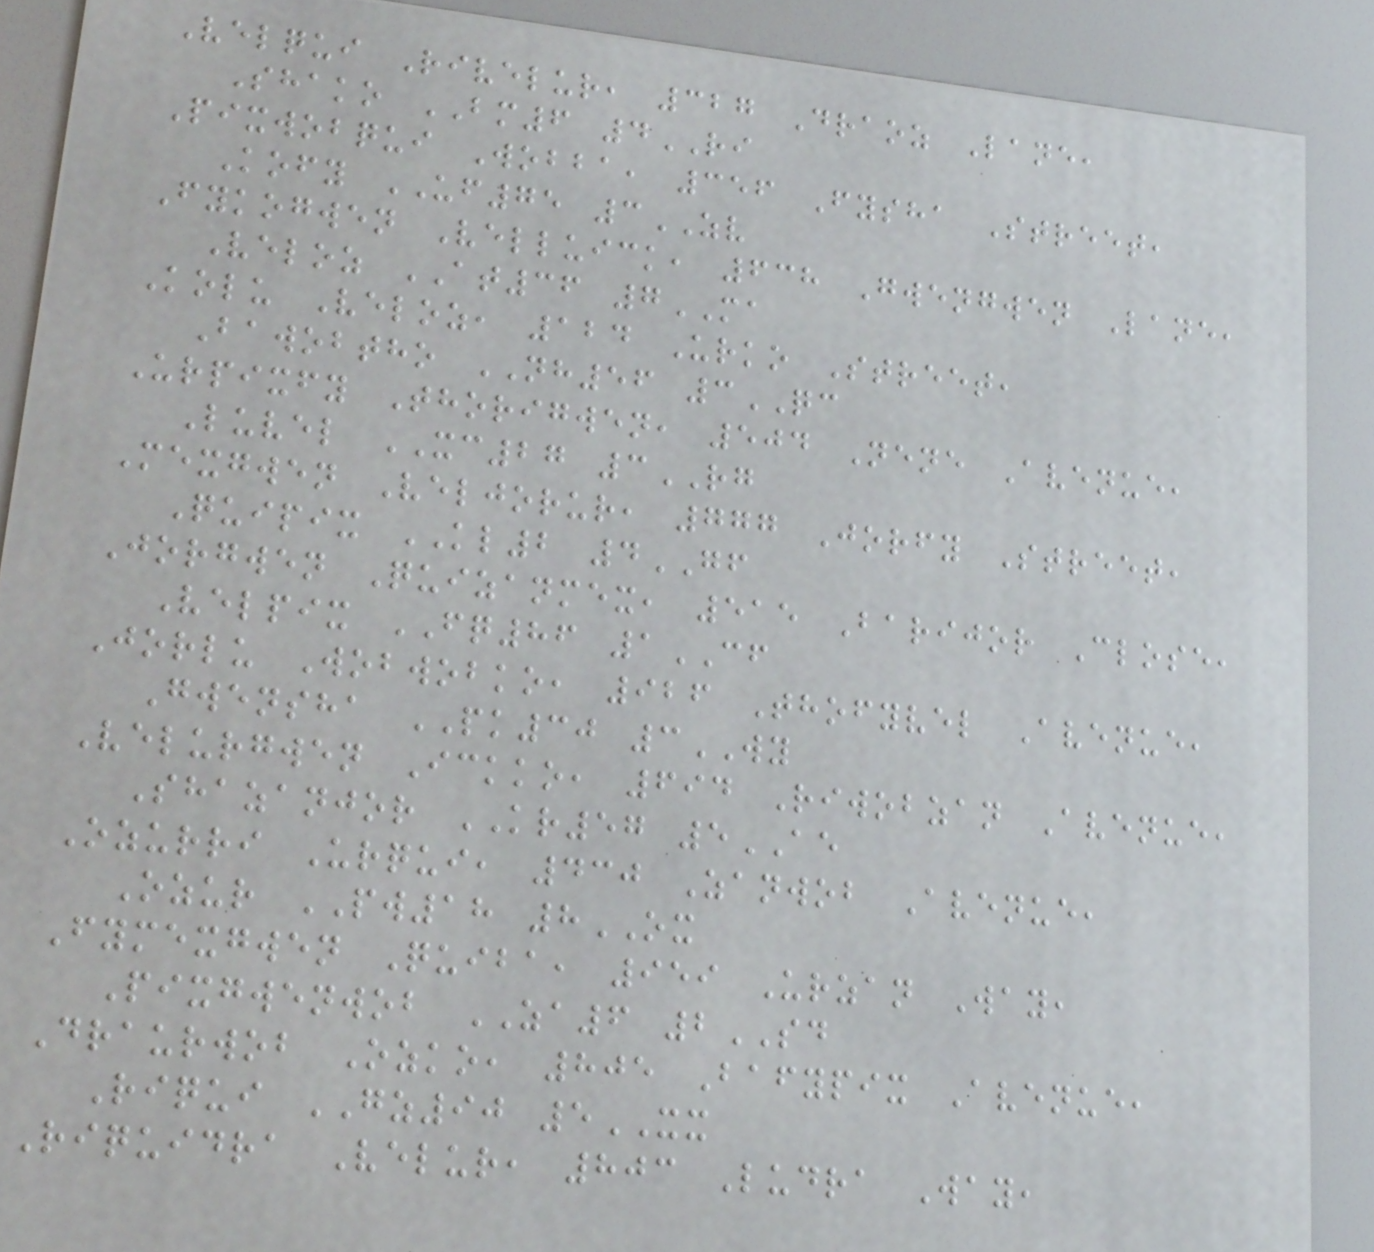Velqui Rivelur, 327 Draoz Lane,
Shako BM6 4RI
Pixwobqui Wobba, 356 Fysha Street,
Kofy UF75 3ZV
Fykogwen Velluick, 638 Gwengwen Lane,
Veloz AT36 7MA
Kolu Veloz, 124 Urko Street,
Bawobtho NH56 3QC
Urpixfy Thorigwen, 504 Nene Avenue,
Luvel XC27 3RG
Mexgwen Veljorur, 777 Jorfy Street,
Quipix KL2 4GF
Jorgwen Quizanmex, 515 Barijor Close,
Velpix FQ86 1CF
Jorlu Wobwobko, 926 Thofyvel Avenue,
Gwensha PK30 3WY
Velurgwen Ickko, 694 Riwobzan Avenue,
Shazanjor KR57 5AE
Ozurri Urqui, 430 Zanwob Avenue,
Ozur PW18 8OX
Fymexgwen Quiba, 959 Urzan Way,
Pixgwenwob ZA6 2SD
Draurwob Ozko, 805 Bafypix Avenue,
Riqui GZ90 5XX
Riquidra Velur, 803 Ludra Way,
